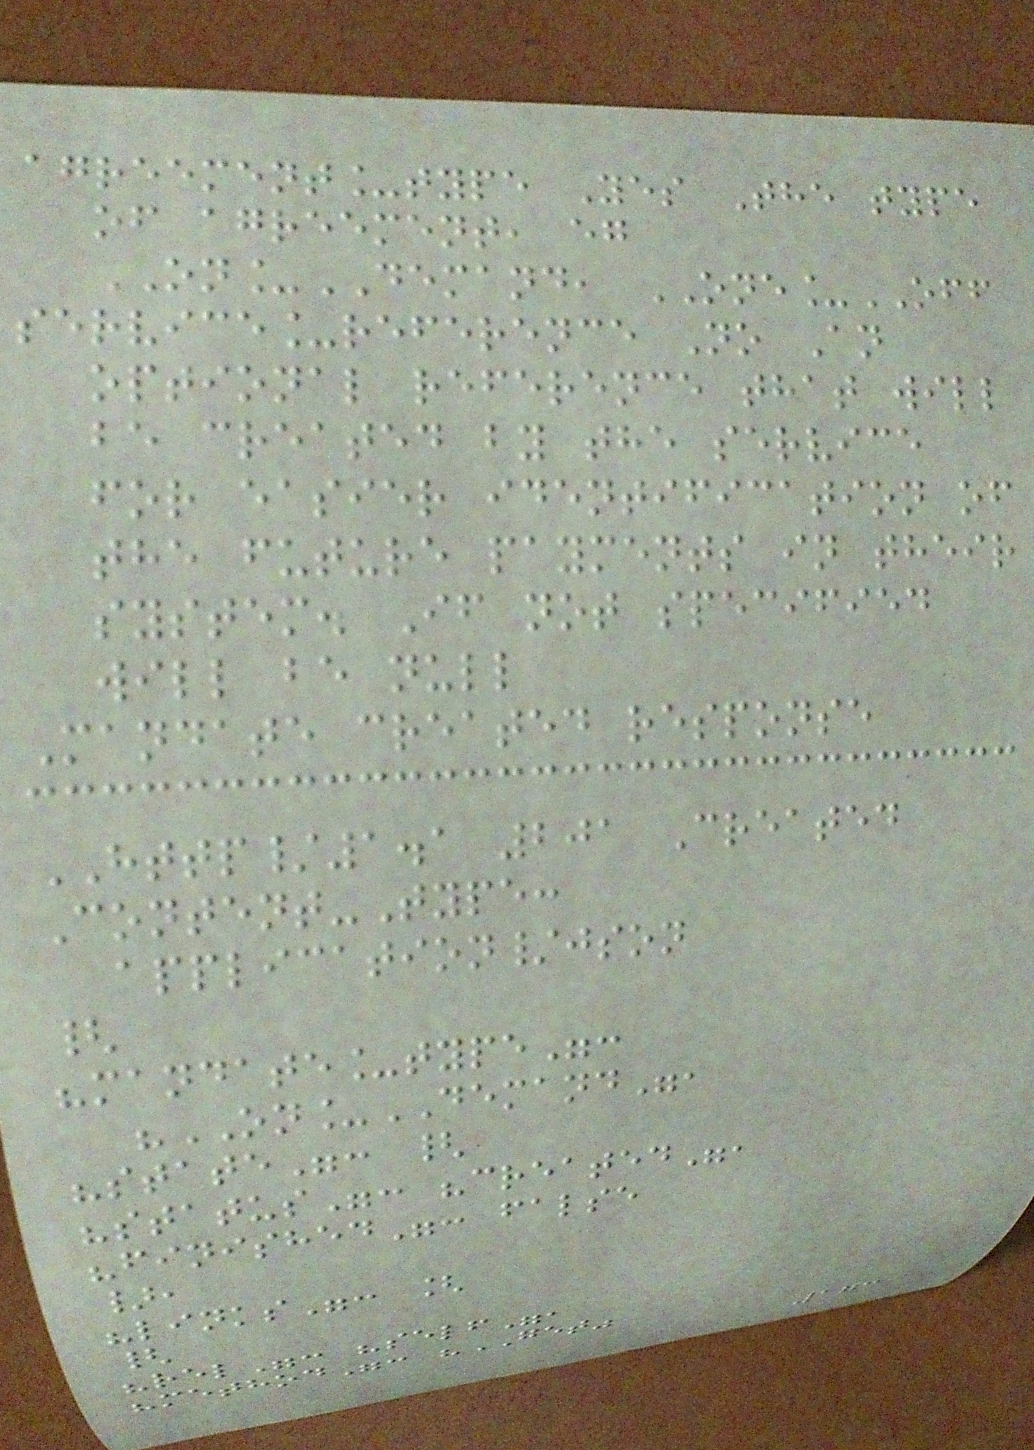agreement_type Yes The type
of agreement, eg
ON_DEMAND, ONE_OFF
service_reference No An
optional reference that will
be created by the service
for easier identification of
the future payments in their
system. If not specified
will be null
Mandate created response
HTTP/1.1 201 Created
Content-Type:
application/json
{
"mandate_type":
"ON_DEMAND",
"state": {
"status": "created",
"finished": false
},
"links": [
{
"rel": "self",
"method": "GET"
173
